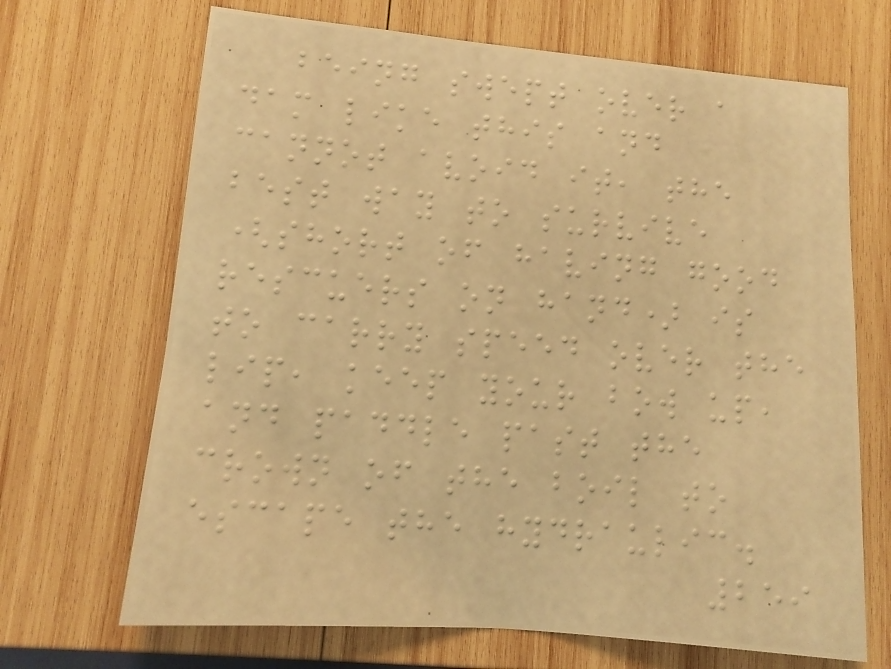being swept over a
dam like this and
cannot avoid it, the
best way to survive
(short of having good
rescuers on hand) is
to carry speed over the
lip, keep your bow up,
and paddle past the
crown of the boil to
escape the hydraulic.
259
